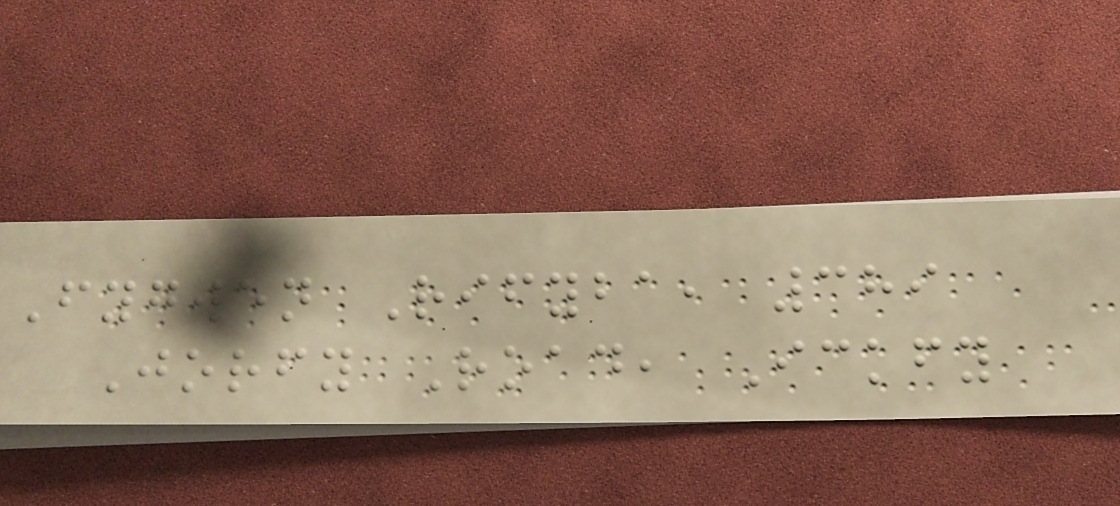Fygwen Rifyba, 389
Jorfy Road, Ickfy
